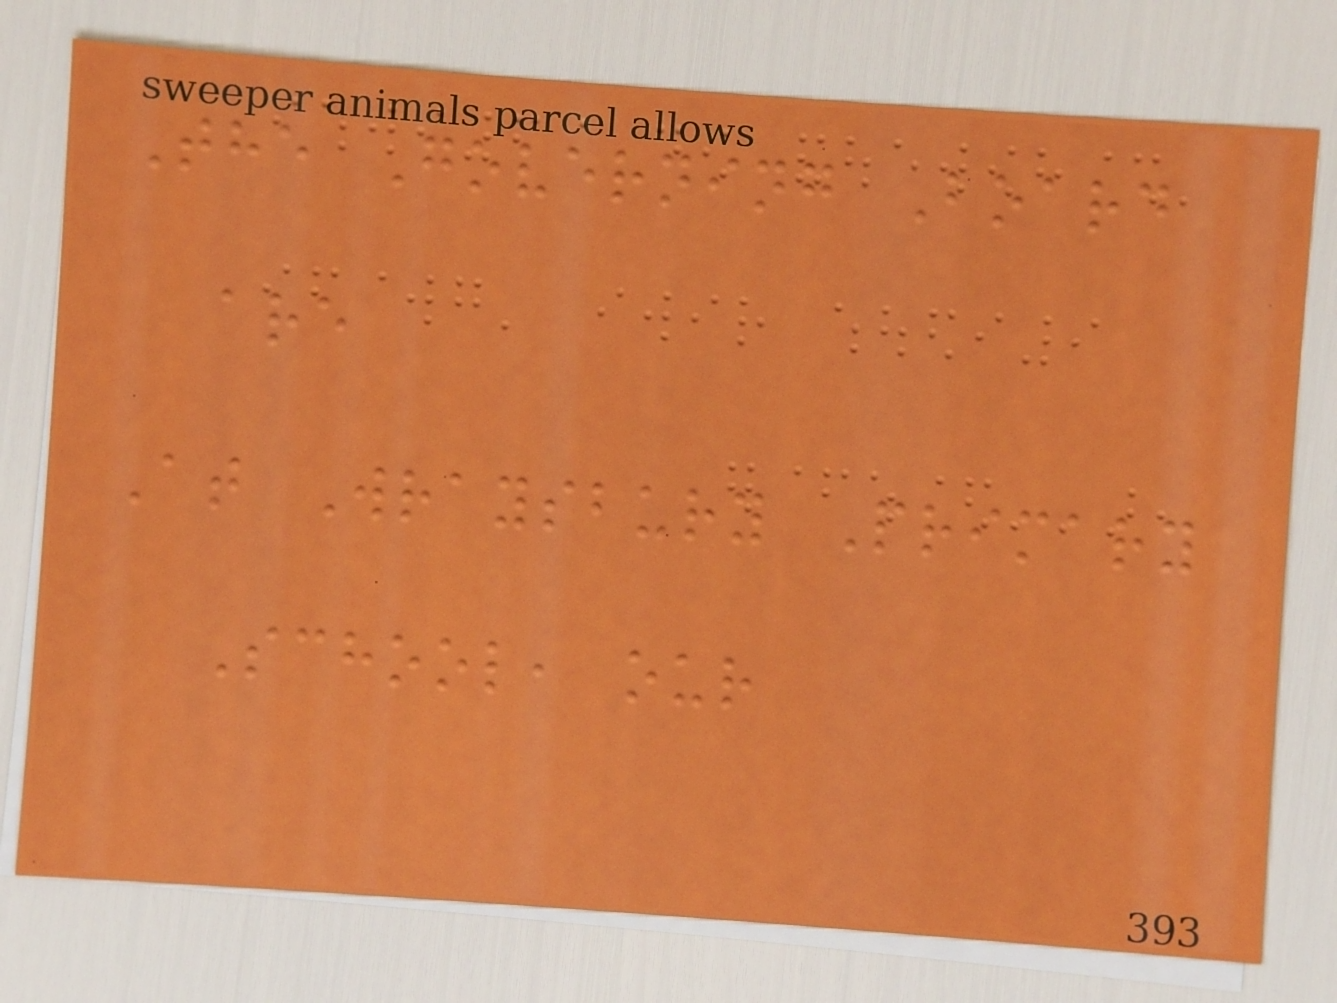The Governing Board
are
At Wraysbury Primary
School, our
